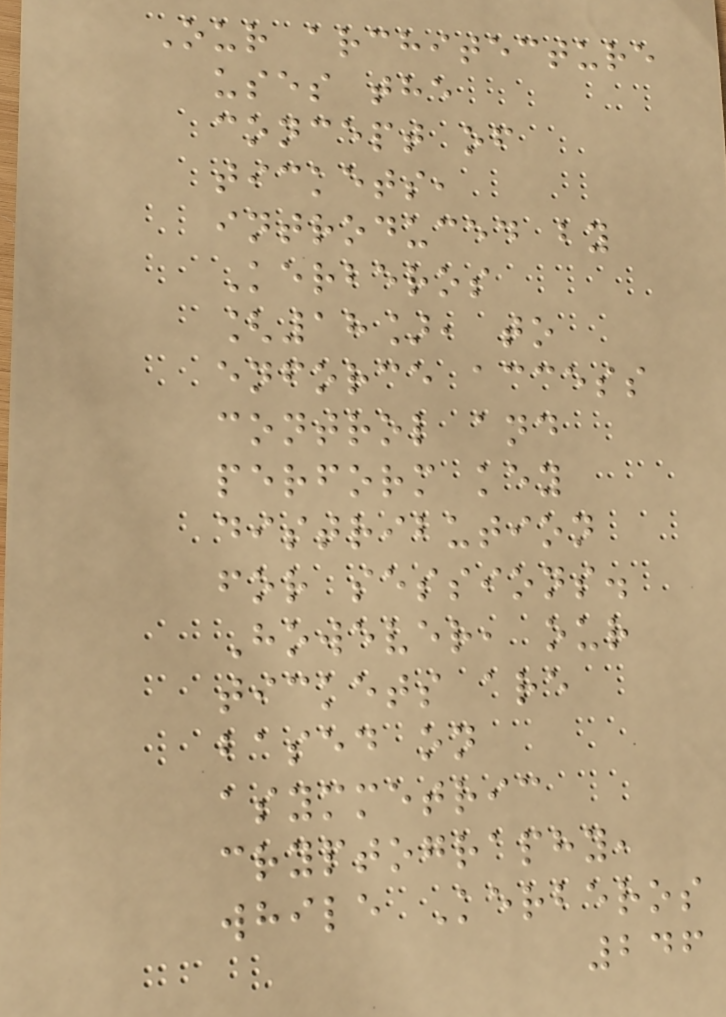Our architecture
uses the
concept of
tickets,
introduced by
Kerberos
[18], to
enforce access
control and
perform key
distribution
for sessions.
However, our
tickets are
based on
asymmetric
cryptography,
while Kerberos
246
